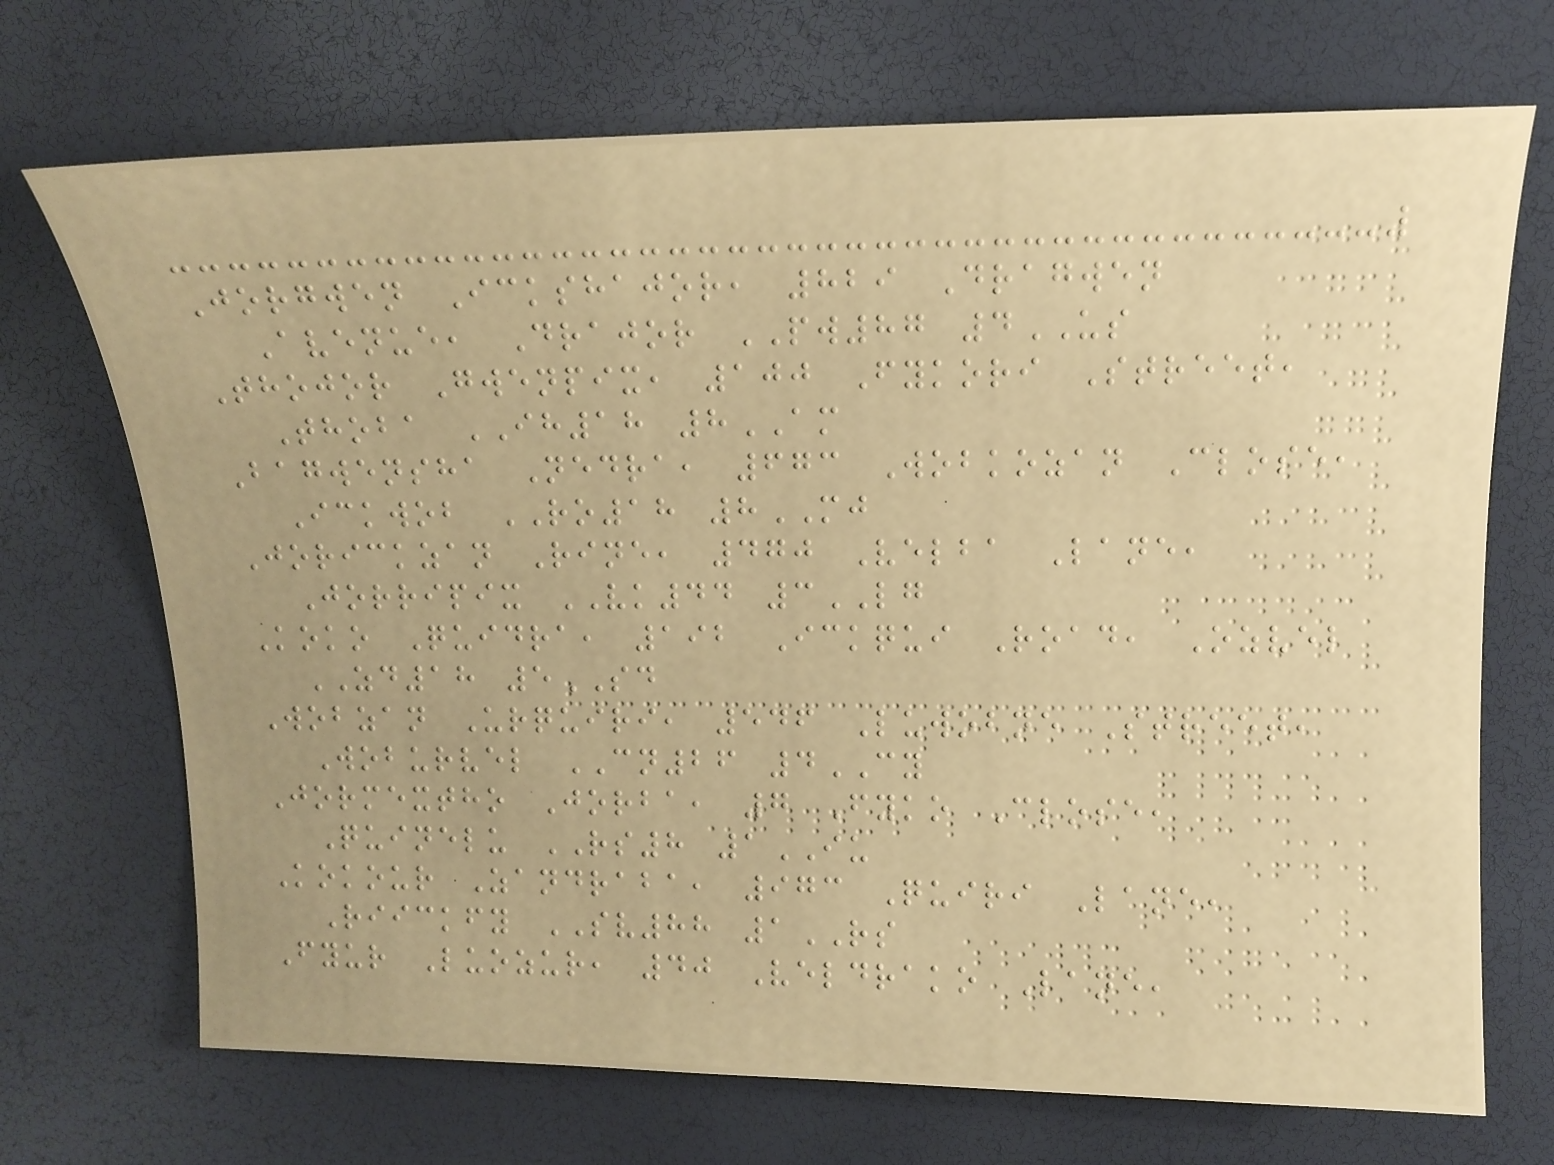Jorgwen Ickshajor, 829 Dragwen
Avenue, Drajor PW87 4US
Thojor Gwenpix, 100 Fykori Street,
Thoba IH18 8AM
Bagwensha Nedra, 673 Wobkozan Close,
Ickwob RO18 8MJ
Jorickzan Rine, 470 Velba Lane,
Jorripix VK44 3LG
Koko Quidra, 192 Ickqui Road, Ozvel
ZD18 5SD
Wobzan Urquiri, 546 Luwobne Street,
Woburvel CN26 4CY
Jormextho Jorba, 7 Fyko Close,
Quinelu RS8 1IU
Kokour Zandraba, 973 Quiri Lane,
Riickfy SV88 1RS
Fyur Luozur, 40 Veldrako Lane,
